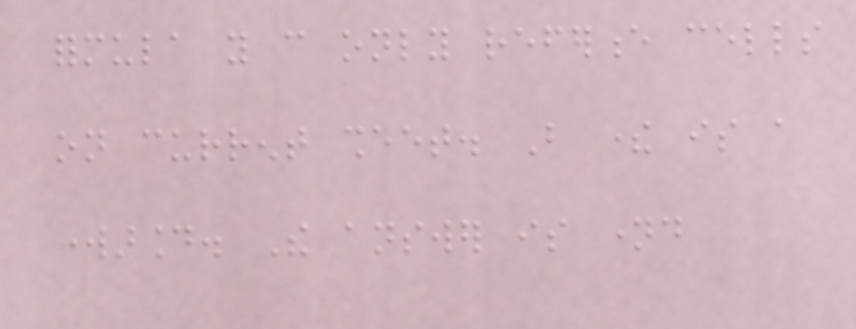formula you can only reference cells
on current sheet. But there is a
workaround. The answer is named
